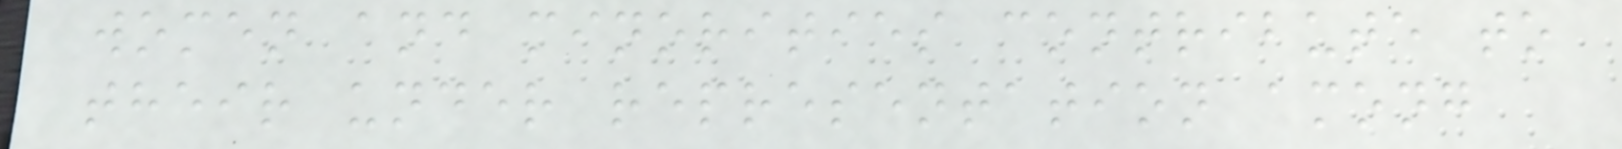women and minorities contribute to
their under representation among
